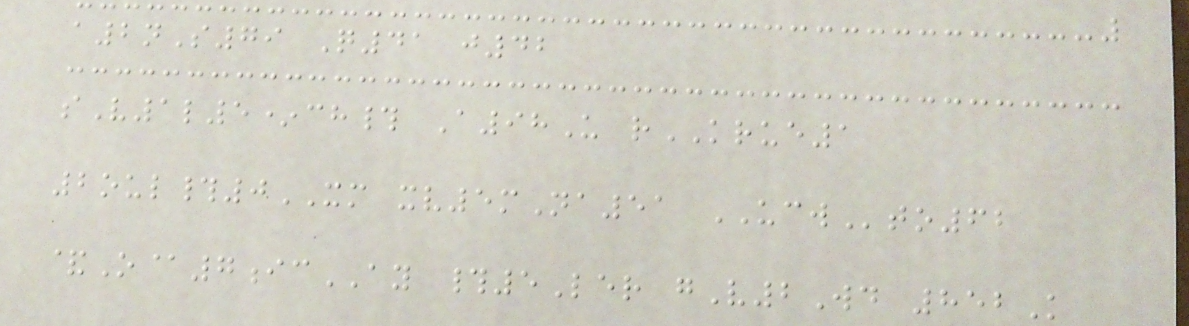a2nS79 Q41 j42
sV1l5*ch# A98U rKRUE1
2oul#0XM xv5mNa51 UCWto62
&O@7icAY #5Ler gV2Wd 852K
